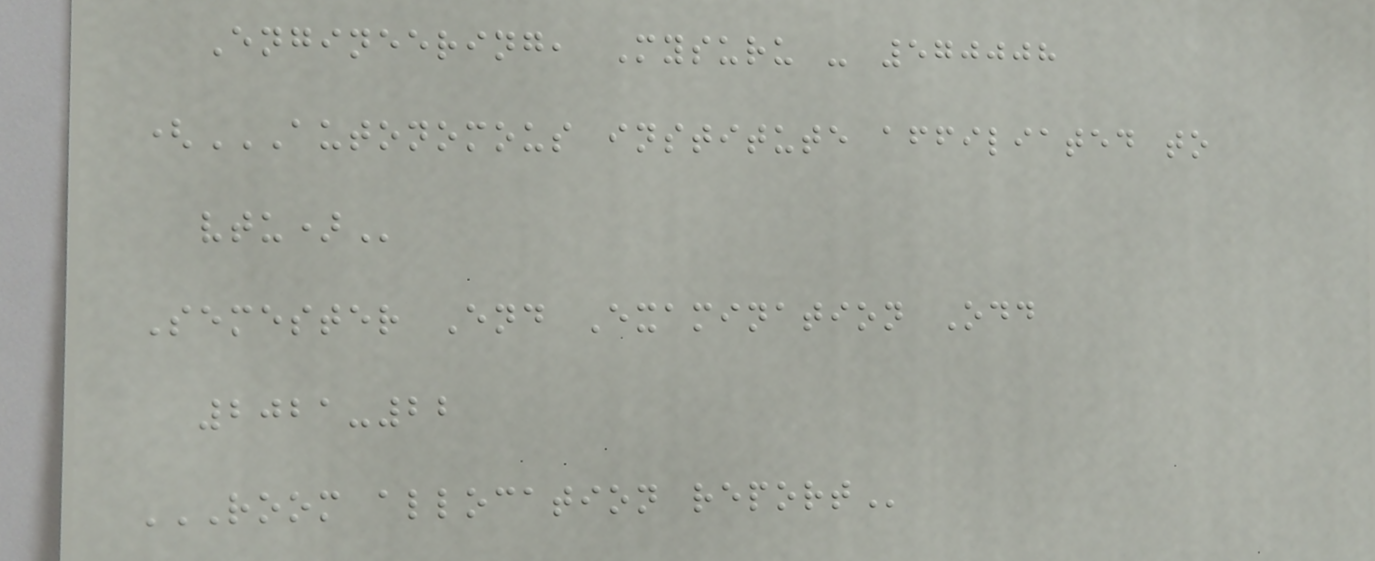Engineering, Mysuru - 570008
(AUTONOMOUS INSTITUTE AFFILIATED TO
VTU)
Semester End Examination Odd
2021-22
ROOM ALLOCATION REPORT
